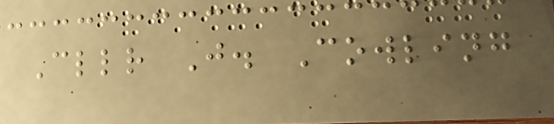Cllr J. Cowling
